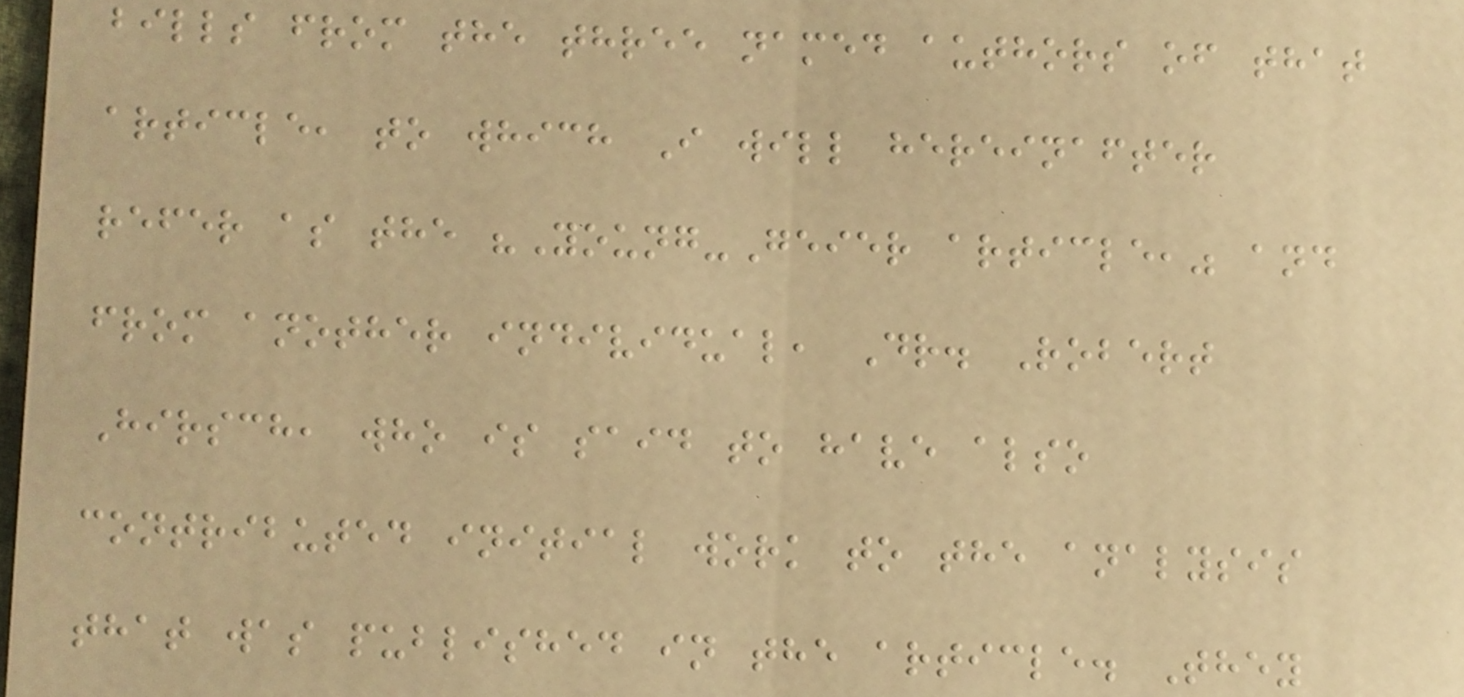bills from the three named authors of that
article, to which I will hereinafter
refer as the "Young-Geier article," and
from another individual, Dr. Robert
Hirsch, who is said to have also
contributed initial work to the analysis
that was published in the article. They
